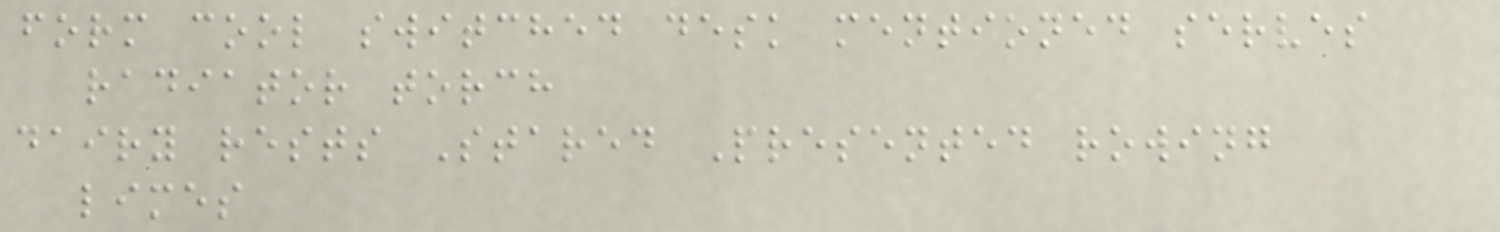form cool switched desk mentioned serves
radiator torch
dairy rests Stared Presented rowing
limes
